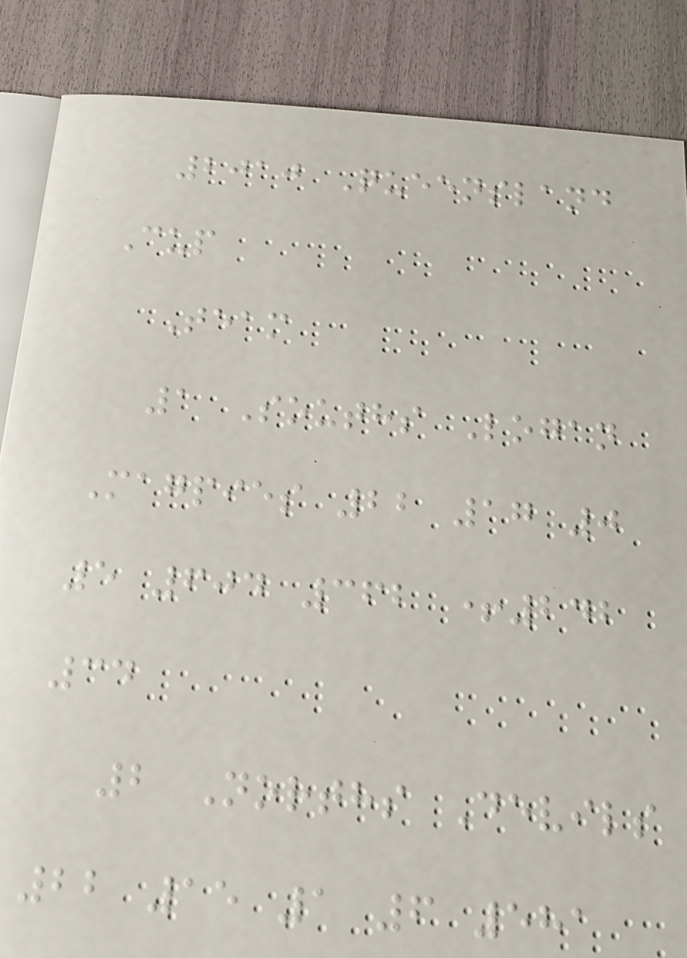2010 Queensland
Cup
Team
1 Souths Logan
Magpies 22 17 0
5 604 362 +242
34
2 Norths Devils
22 15 1 6 581
